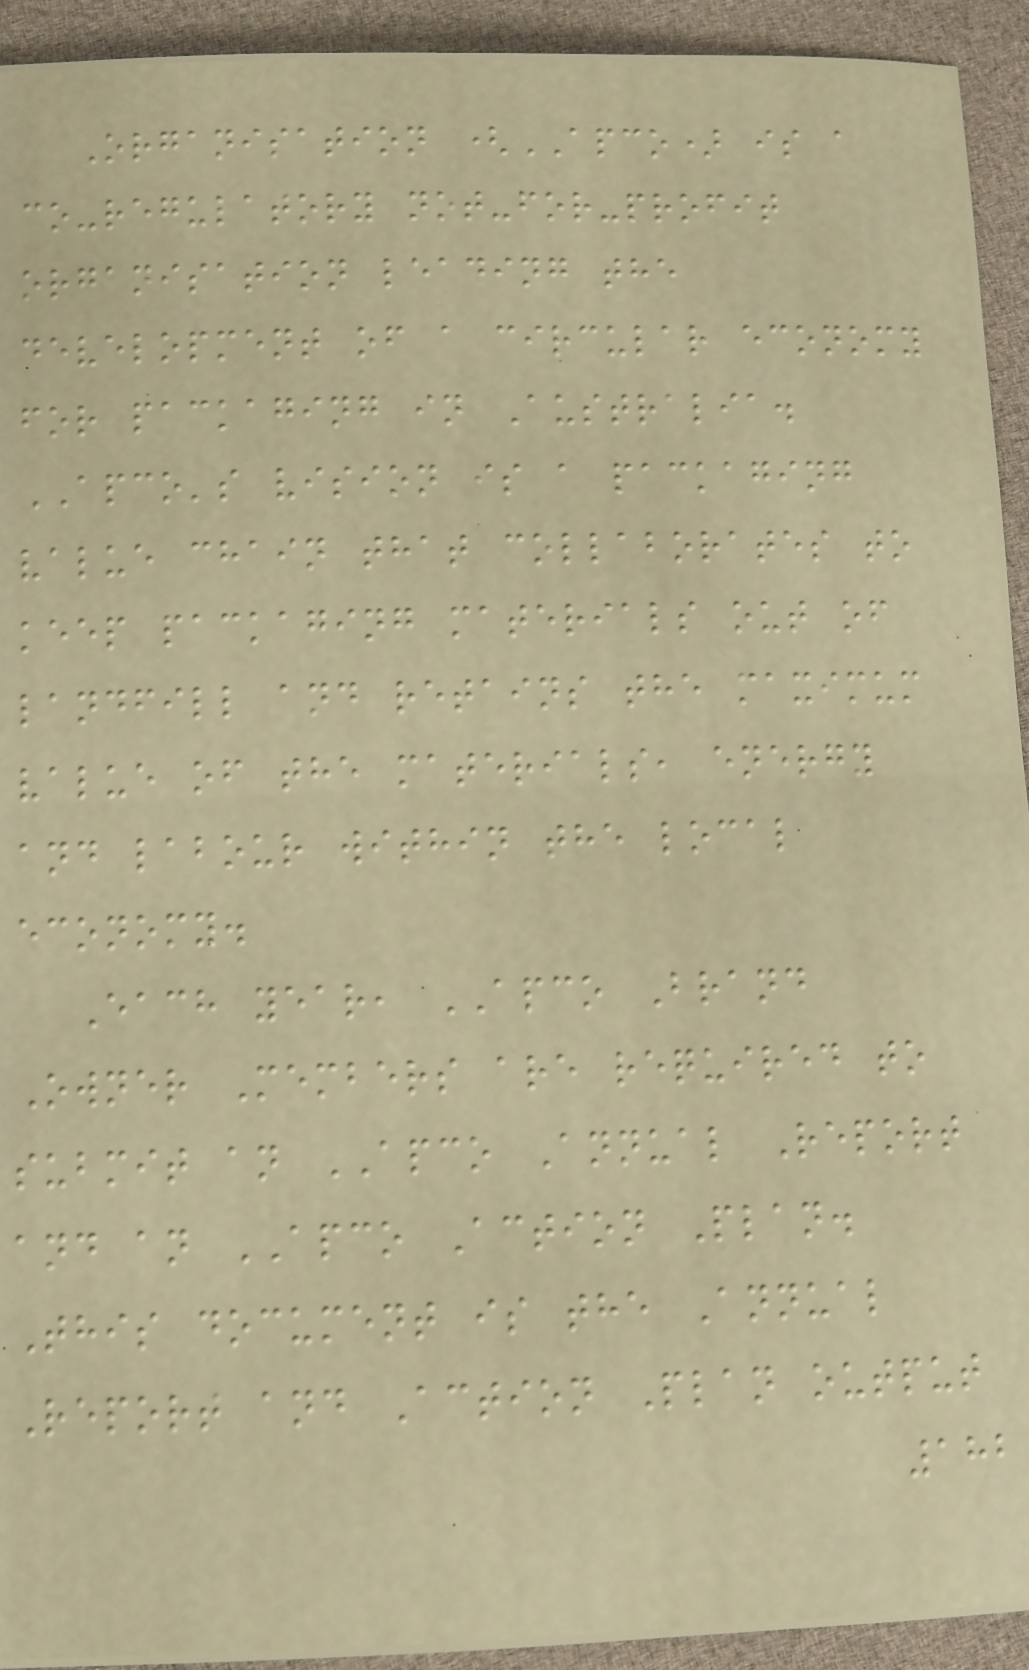Organisation (APCO) is a
co-regulatory not-for-profit
organisation leading the
development of a circular economy
for packaging in Australia.
APCO's vision is a packaging
value chain that collaborates to
keep packaging materials out of
landfill and retains the maximum
value of the materials, energy
and labour within the local
economy.
Each year, APCO Brand
Owner Members are required to
submit an APCO Annual Report
and an APCO Action Plan.
This document is the Annual
Report and Action Plan output
182
